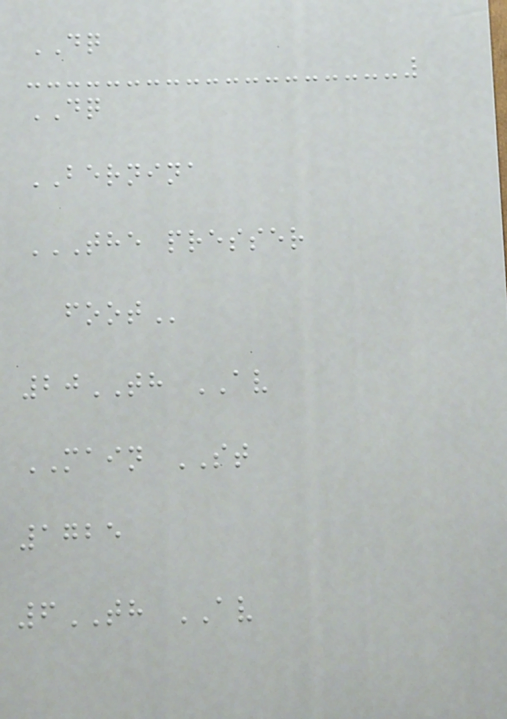DQ
DQ
BERNINA
THE PRESSER
FOOT
20TH AV
MAIN ST
1725
6TH AV
